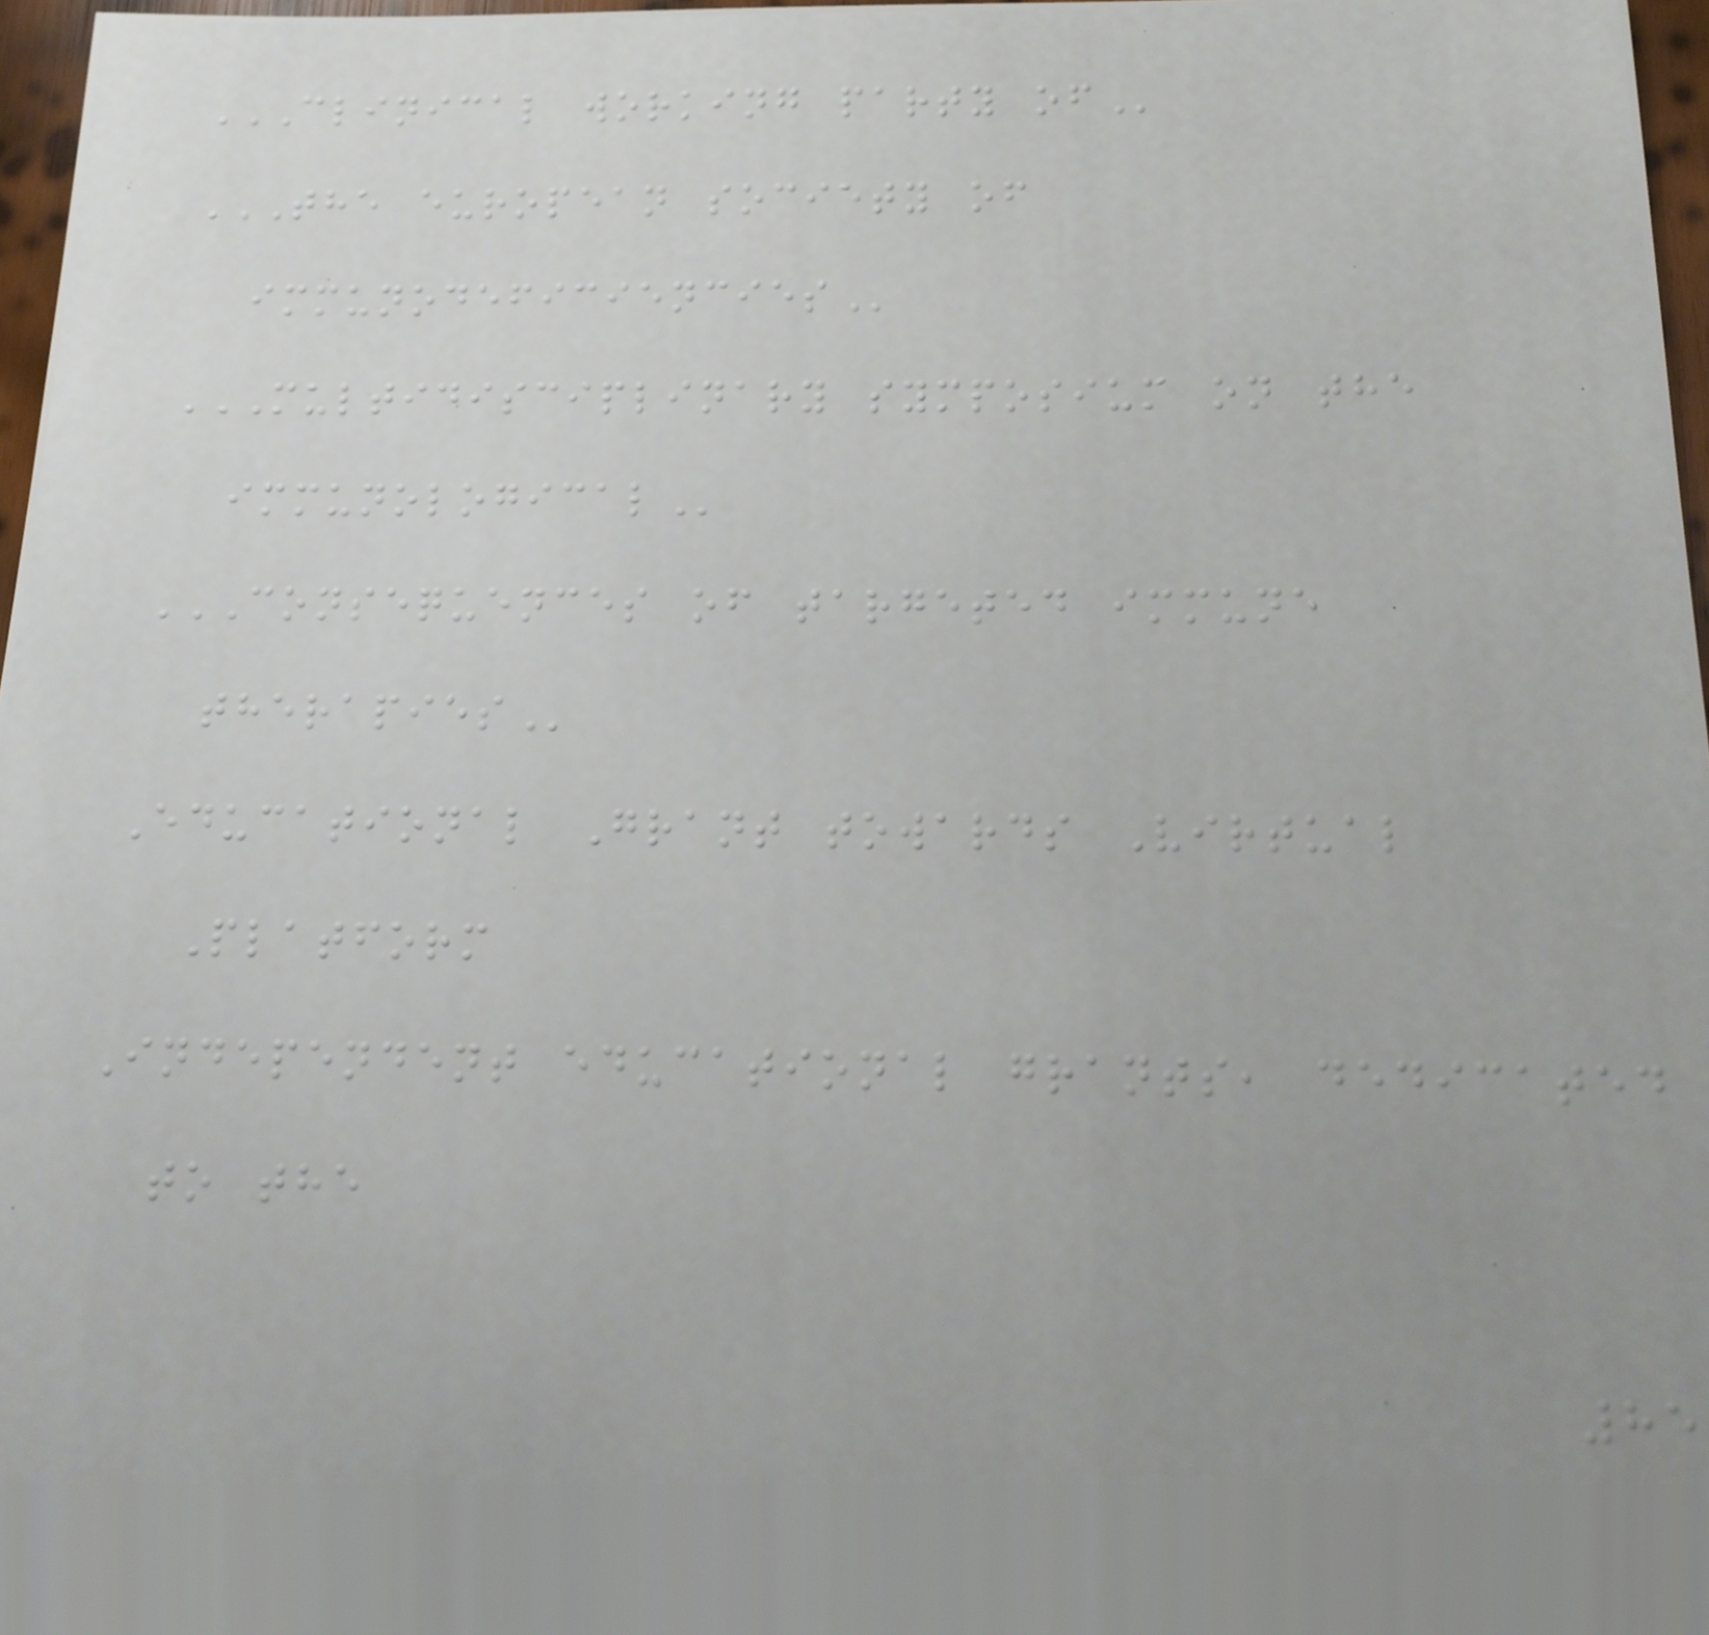CLINICAL WORKING PARTY OF
THE EUROPEAN SOCIETY OF
IMMUNODEFICIENCIES
MULTIDISCIPLINARY SYMPOSIUM ON THE
IMMUNOLOGICAL
CONSEQUENCES OF TARGETED IMMUNE
THERAPIES
Educational Grant towards Virtual
Platform
Independent educational grants, dedicated
to the
85
